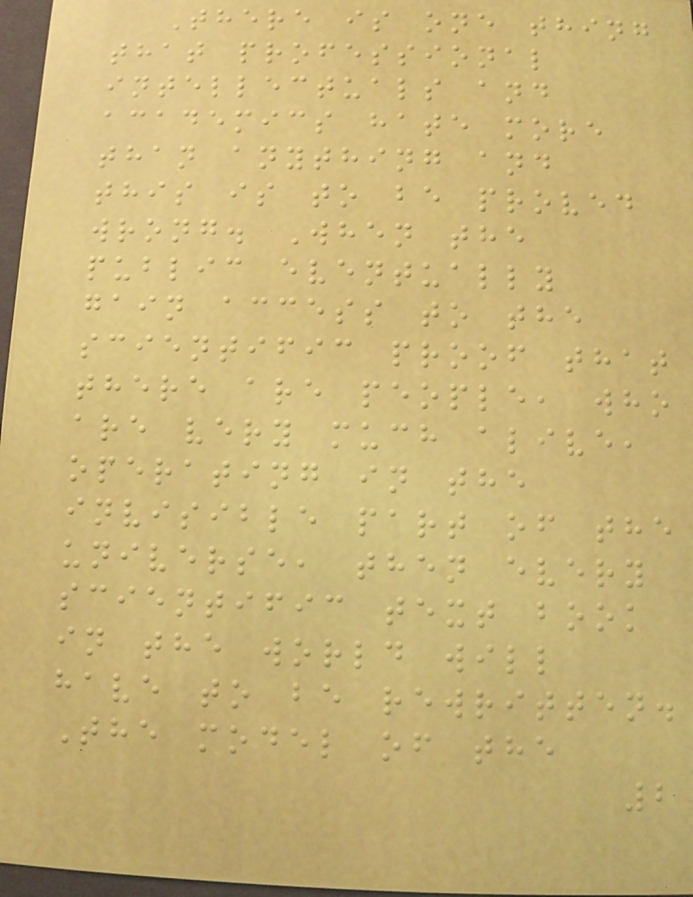There is one thing
that professional
intellectuals and
academics hate more
than anything and
this is to be proved
wrong. When the
public eventually
gain access to the
scientific proof that
there are people, who
are very much alive,
operating in the
invisible part of the
universe, then every
scientific text book
in the world will
have to be rewritten.
The model of the
2
